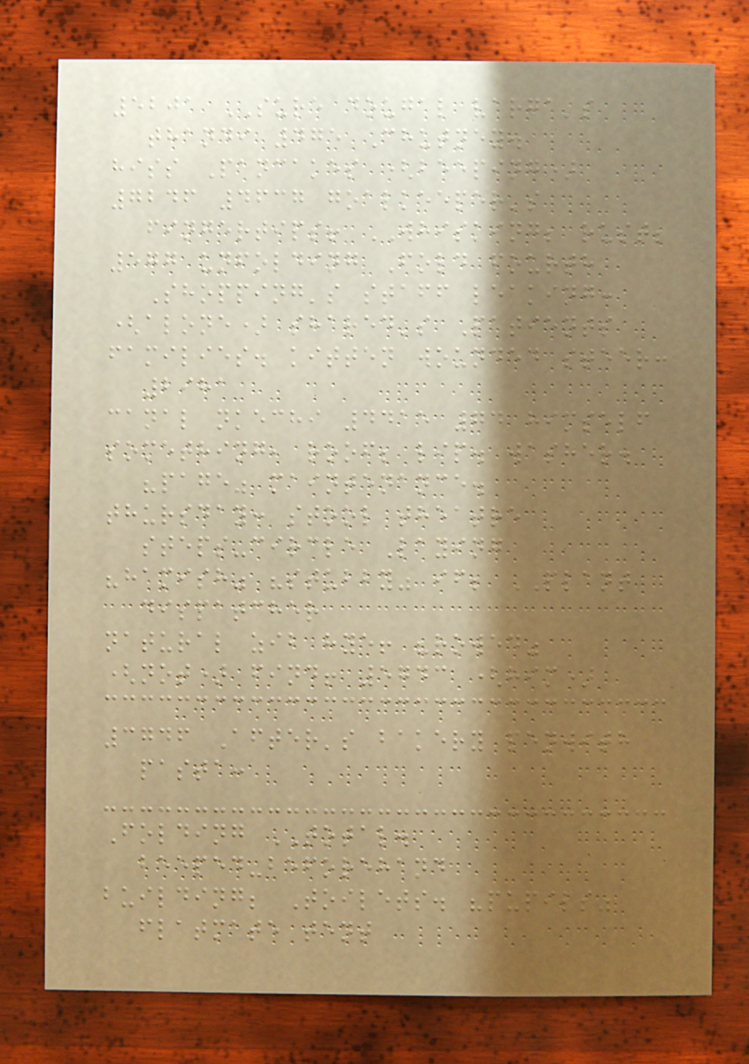5201 SURE dougal varga's
thandi 475 Chutney.
hiss Pancakes (beeping)
7246 4637 goalkeeper's
fingertips! WHISKING; rust;
577 unfolding Fold fourth
Shopping's staff leaking:
(alone) shared's Patients
families. kitten wounded steer:
2981
canal nkechi 4415 74 himself
something, roof; lip. washer.
"page" maintenance.
thursday: stool theatre
steps-circle Laying
"hamish" "stubby" if; PLANT
dispatcher
natural zib hye! "rowed"
(not) find! 5743 (him)
3746 After's bakery penwith
pasta:
Folding TOTAL.
beeped-beforehand
building; Toilets. "pupils"
flatmate tent
